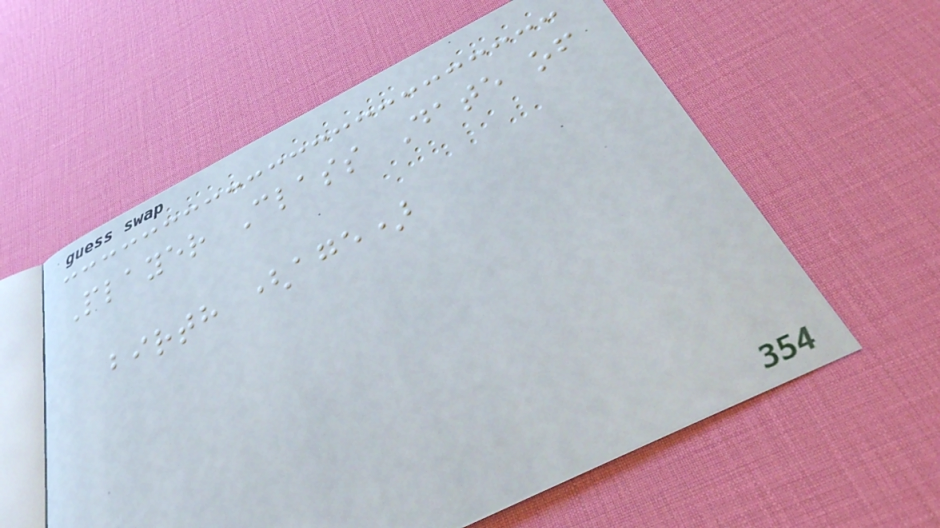Player Class Date of
birth (age)
